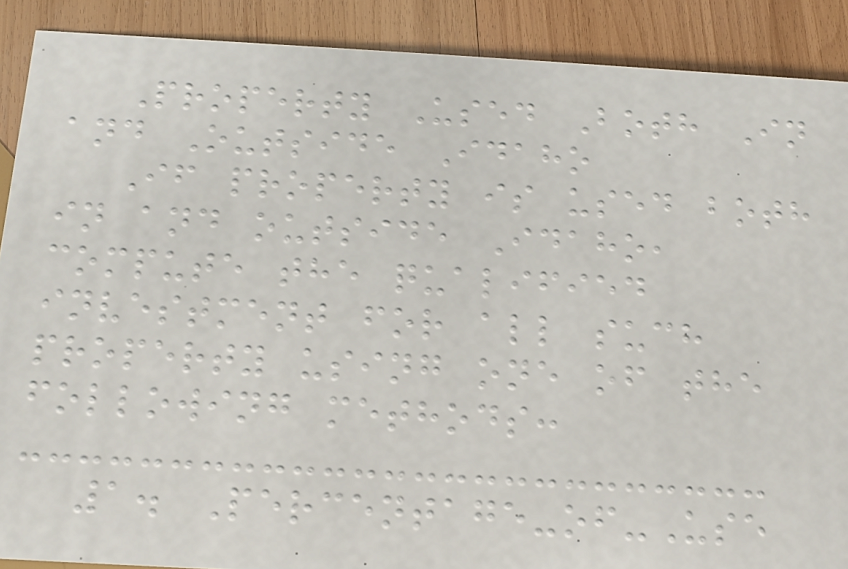Property Used Both In
and Outside Idaho
If property is used both
in and outside Idaho,
compute the qualified
investment for all such
property using one of the
following methods:
1. Percentage-of-Use
